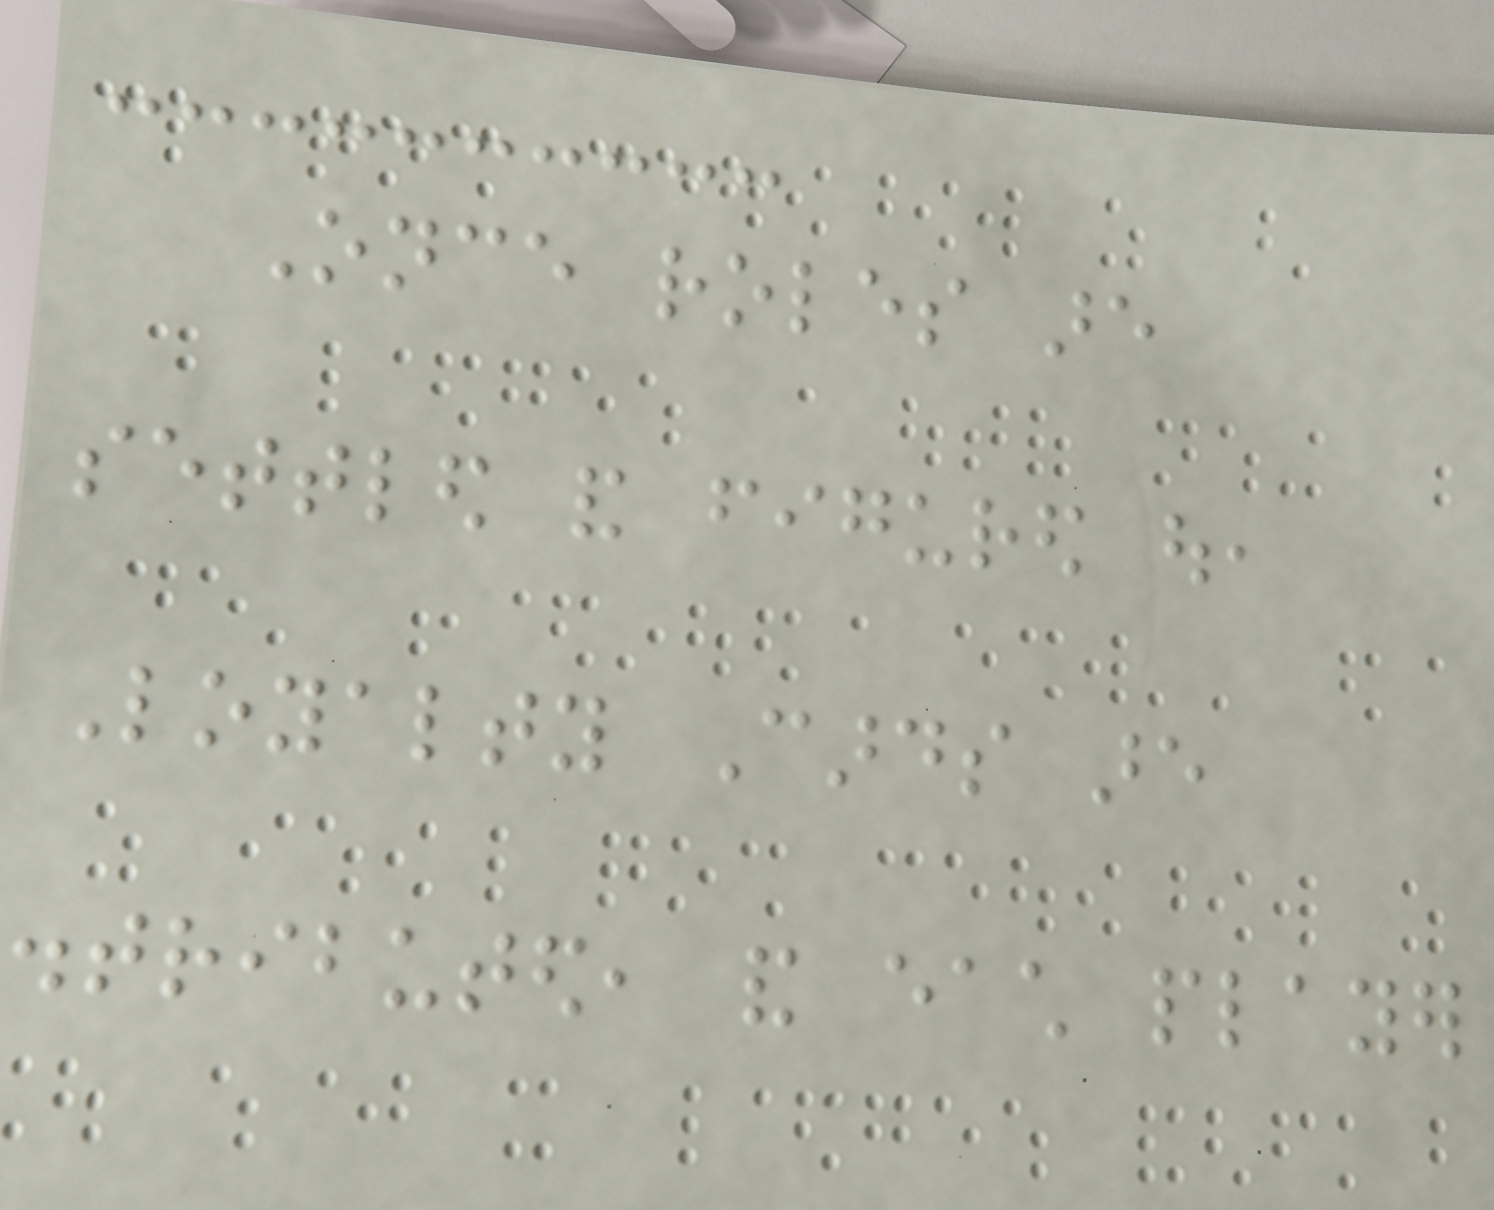Once roles are
settled and figured out,
Loyalty Cards are
distributed, and each player
